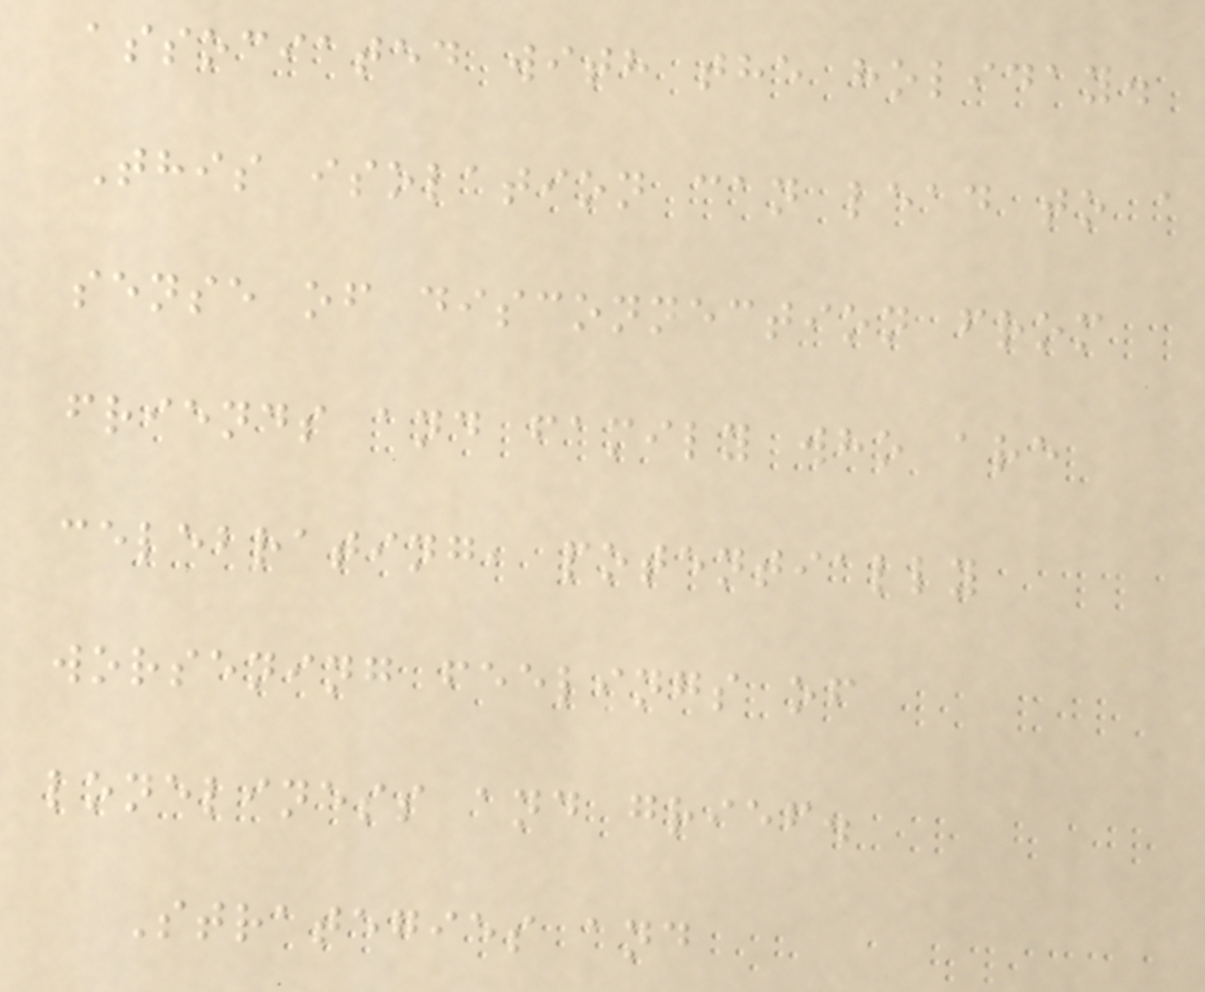associated with the holiday.
This isolation can lead to a
sense of disconnection from
friends and family who are
celebrating, potentially
worsening feelings of
loneliness and grief.
Strategies and
